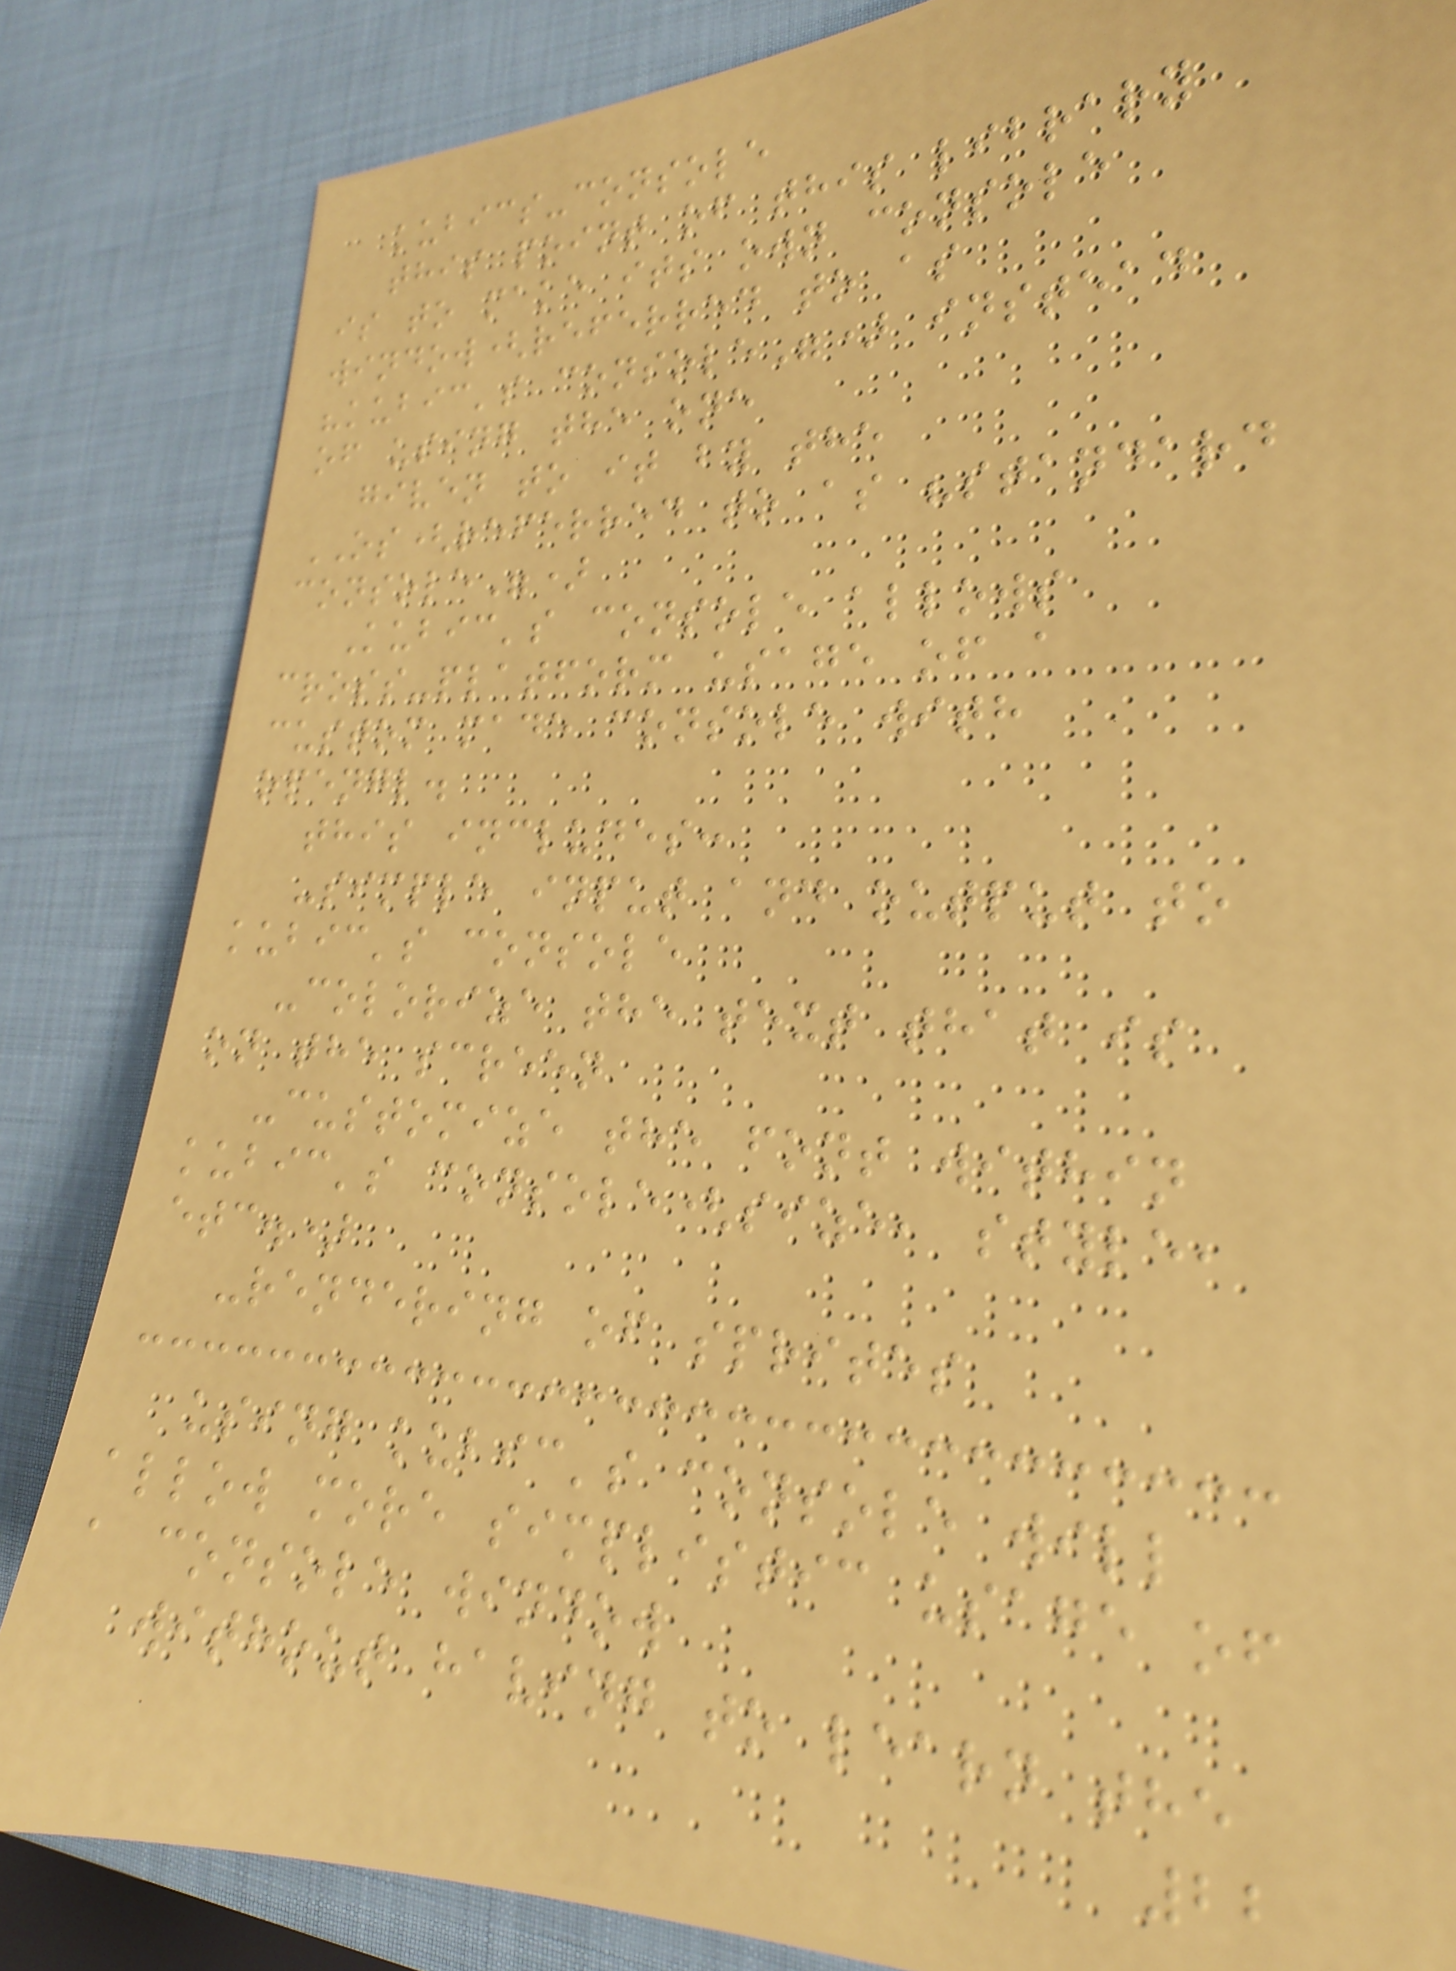kubics-console
this point of this library
is to make its own console
window(referred to as
"kubic's console") instead
of using the one
given to it by the
OS(referred to as "standard
console")
Kubic's console allows
cross-platform usage of a
custom made console with
opengl.
this includes:
-simple input and output to
kubic's console
-colorize the text that is
on the screen
-customize the font within
kubic's console(size, style,
etc.)
-rendering of sprites
using kubic's console will
allow more simplistic usage of
a console window
without having to learn the
22
